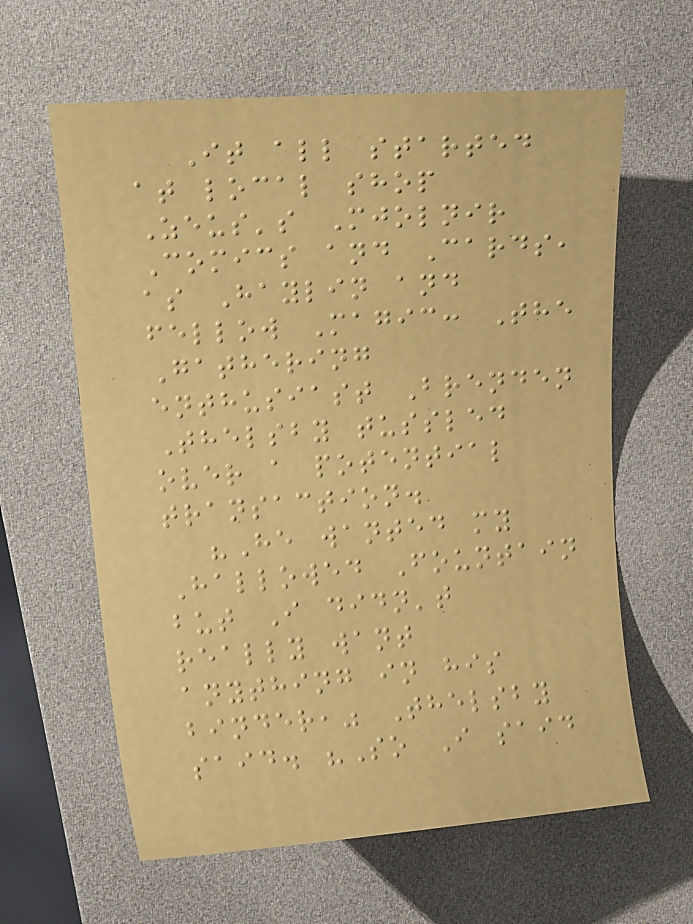It all started
at local shop
Zeus's Mjolnir
Comics and Cards,
as Haylin and
fellow Magic: The
Gathering
enthusiast Brenden
Thelsby tussled
over a potential
transaction.
"He wanted my
Hallowed Fountain
but I didn't
really want
anything in his
binder," Thelsby
said. "So I said
